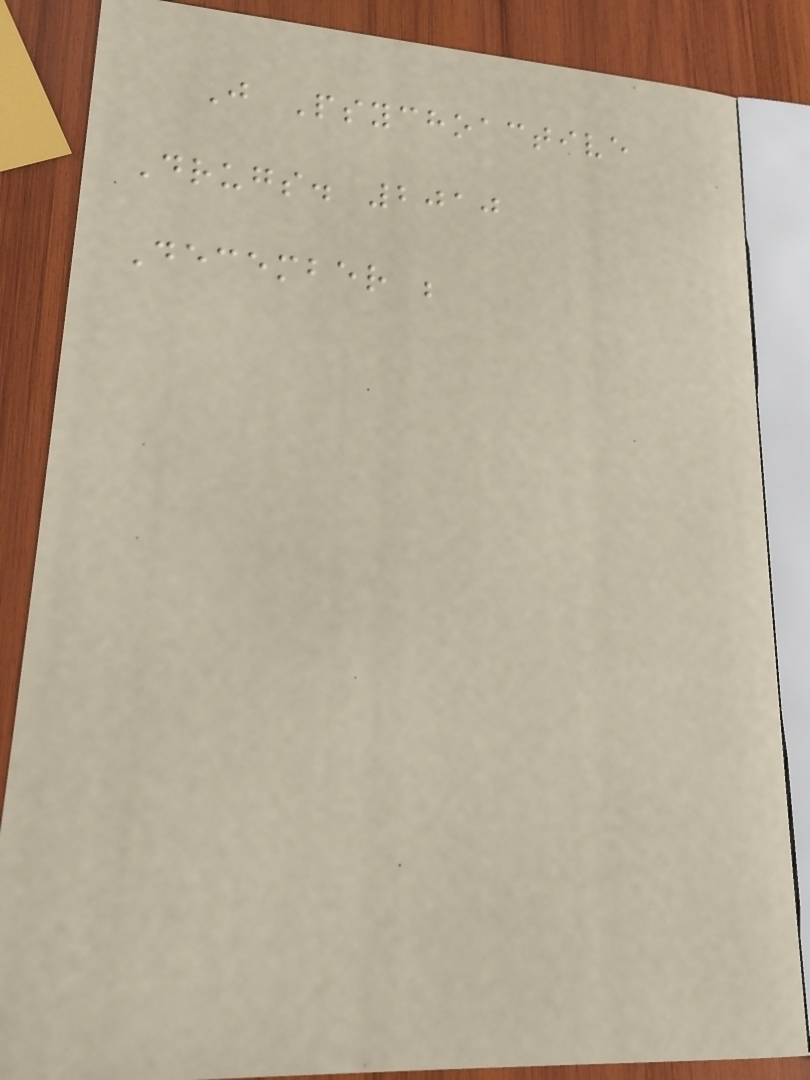J Psychoactive
Drugs. 2010
December ;
